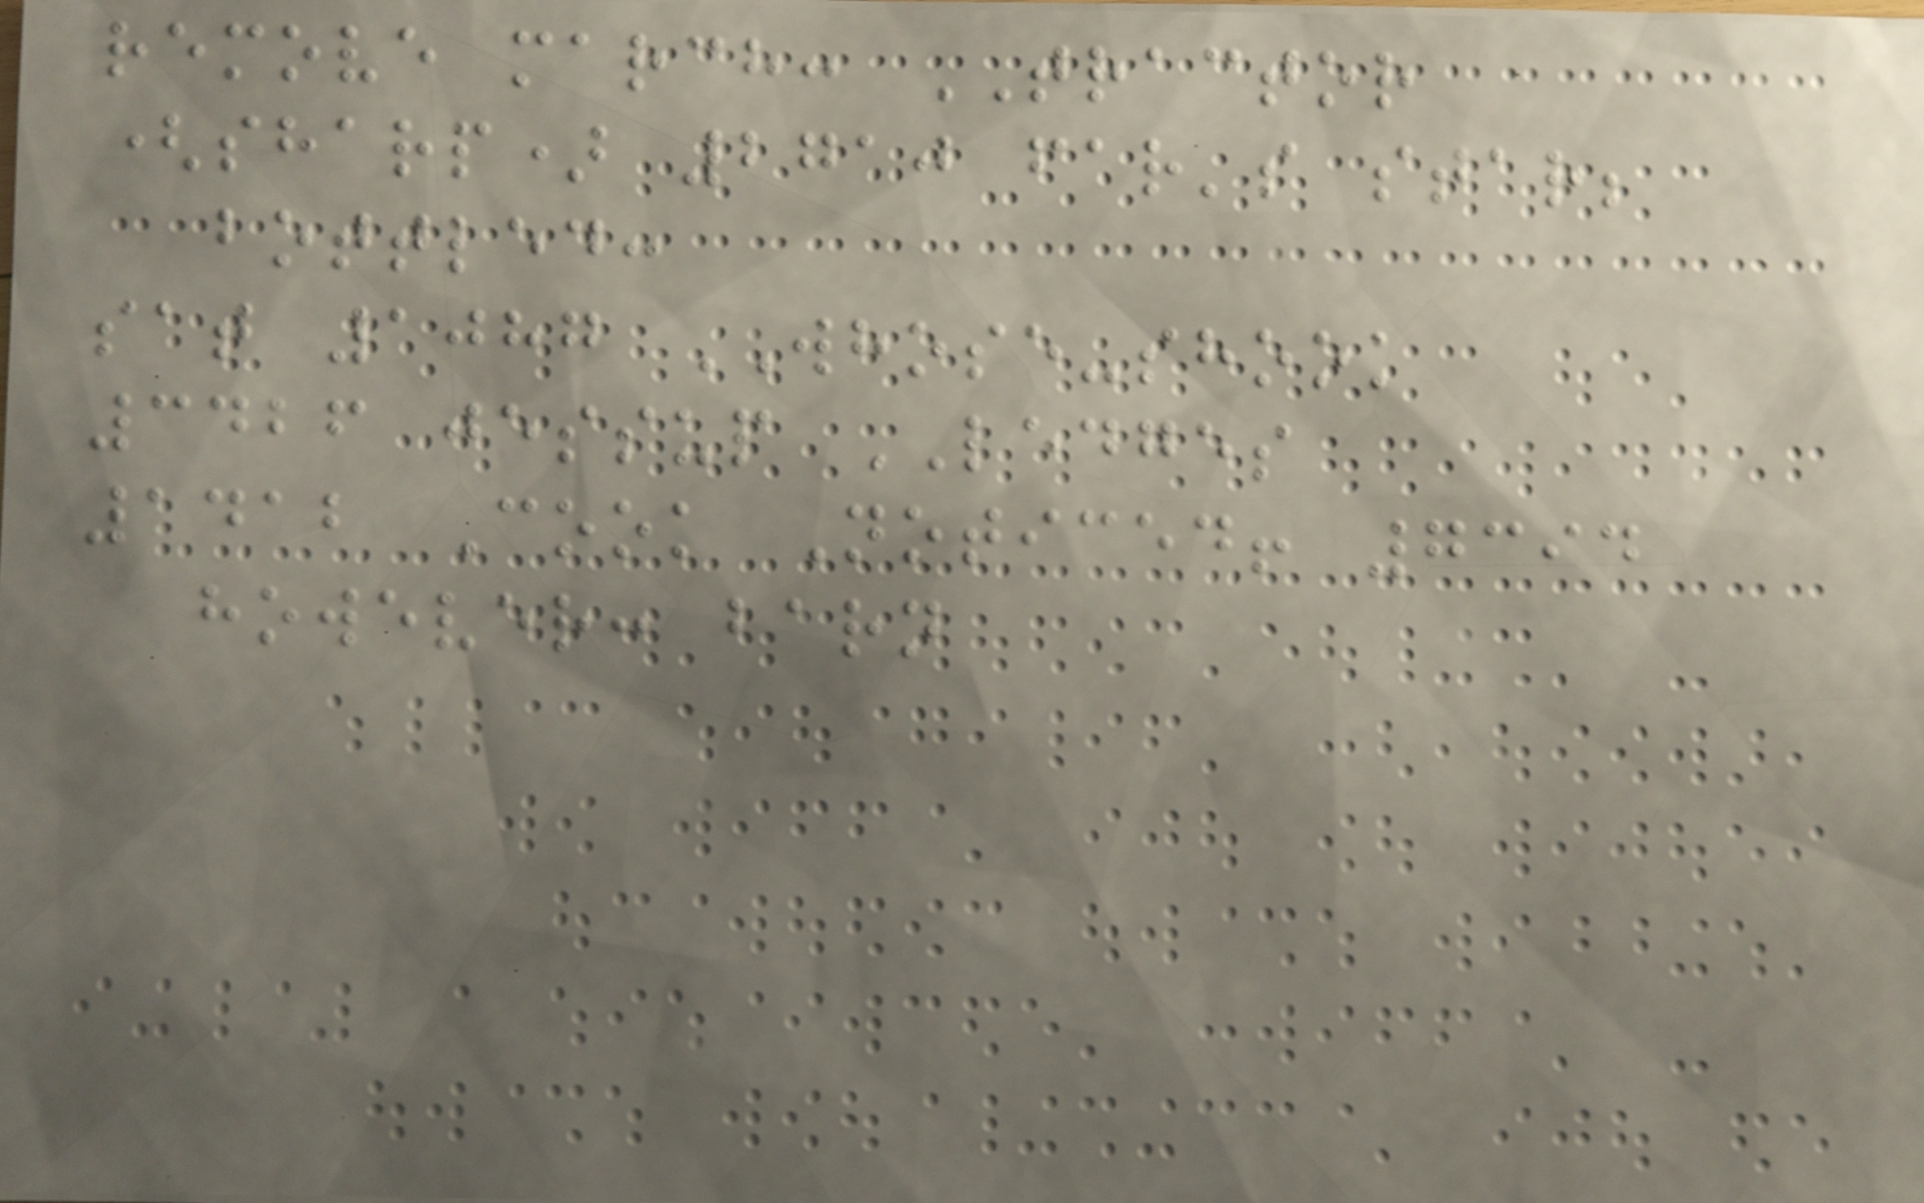remove march: TRACTOR
(sharp) 2710 far's star;
bottled:
sat 1087 WHOSE-shook
3426 jessup LEDGES
1412 Cook Noticed! 7394
however: barn
